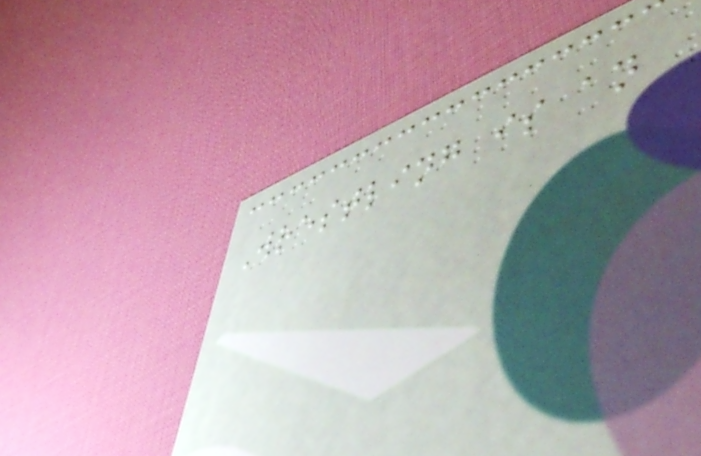Wrestling is an
